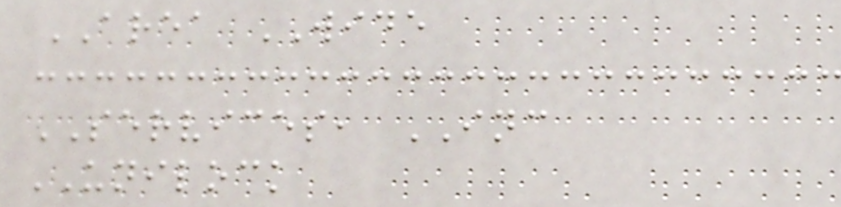AREA WIDE
SERVICES, INC
UNILOCK
